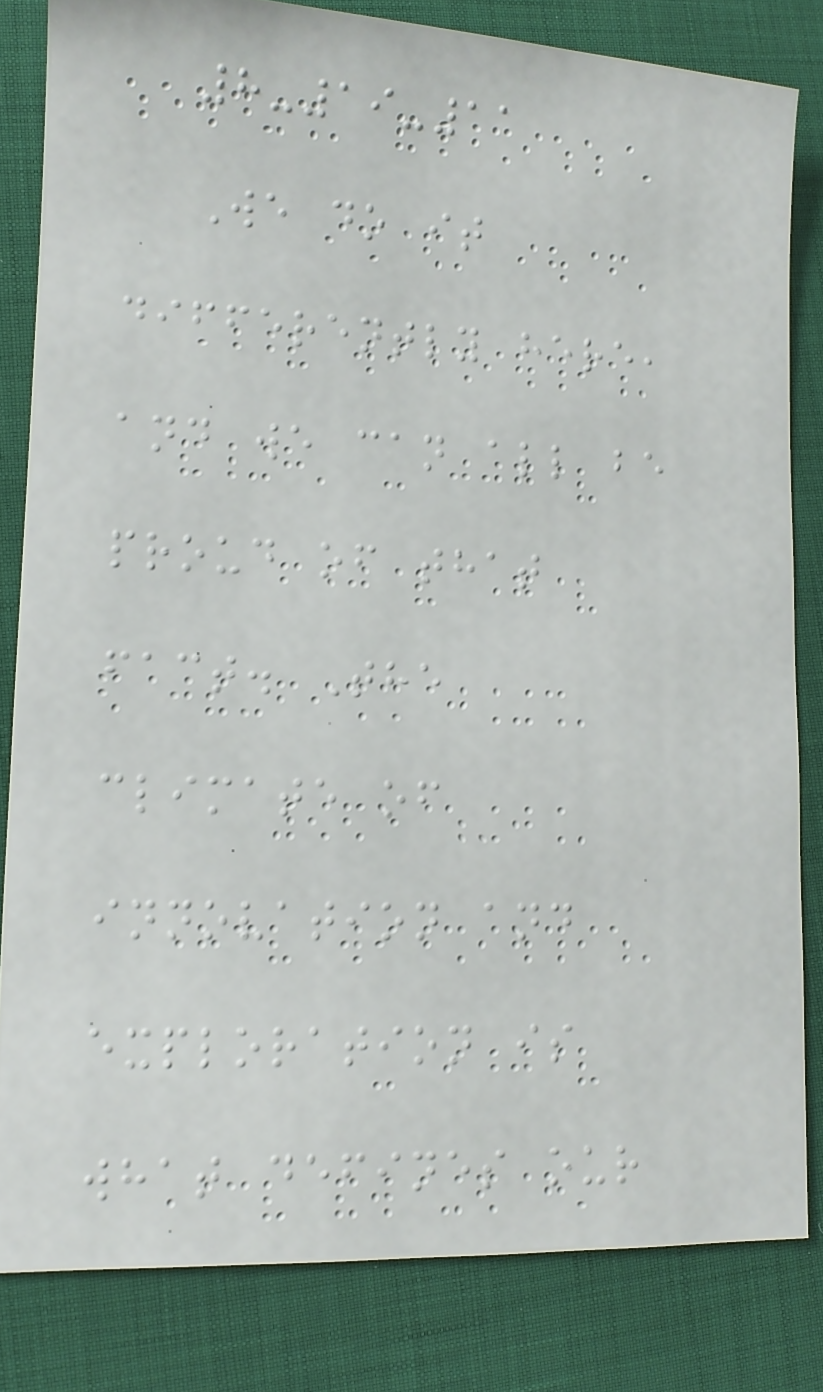8-19-11
We do it
differently here,
and we can all be
proud of that
fact. The
climate of
innovation and
exploration is
what defines our
